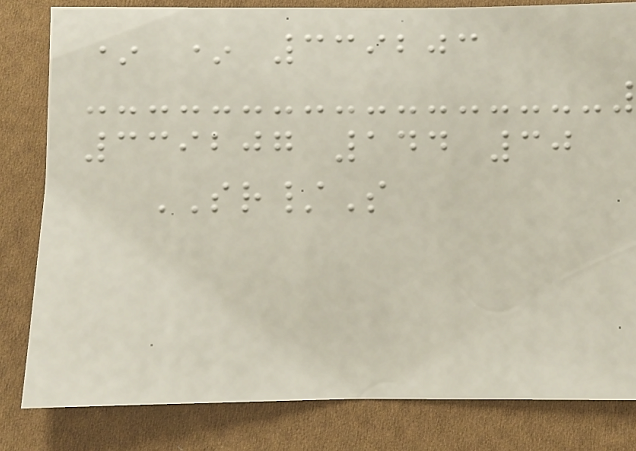* * 339203
339207 144 30
SR/S
